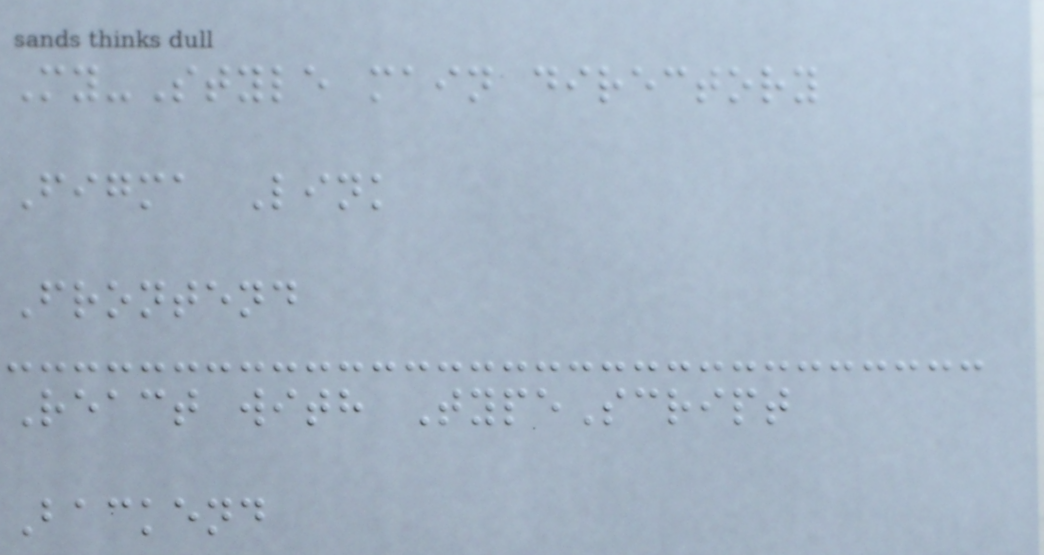My-Style main directory
Figma Link
Frontend
React with TypeScript
Backend
